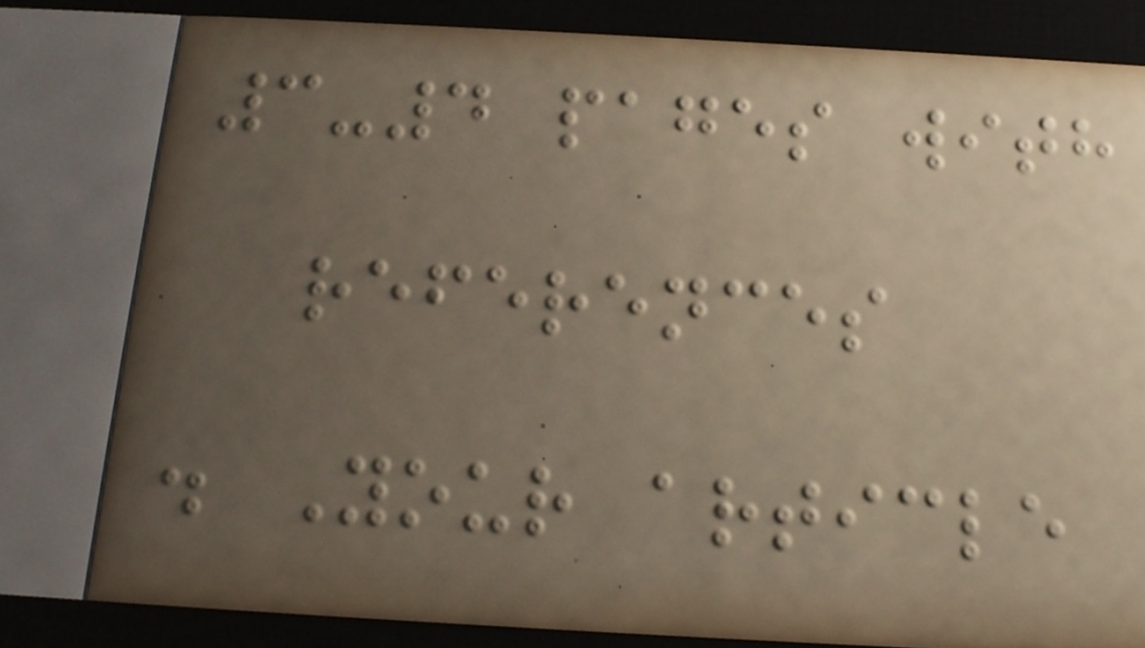3-4 pages with
references
. Your article
